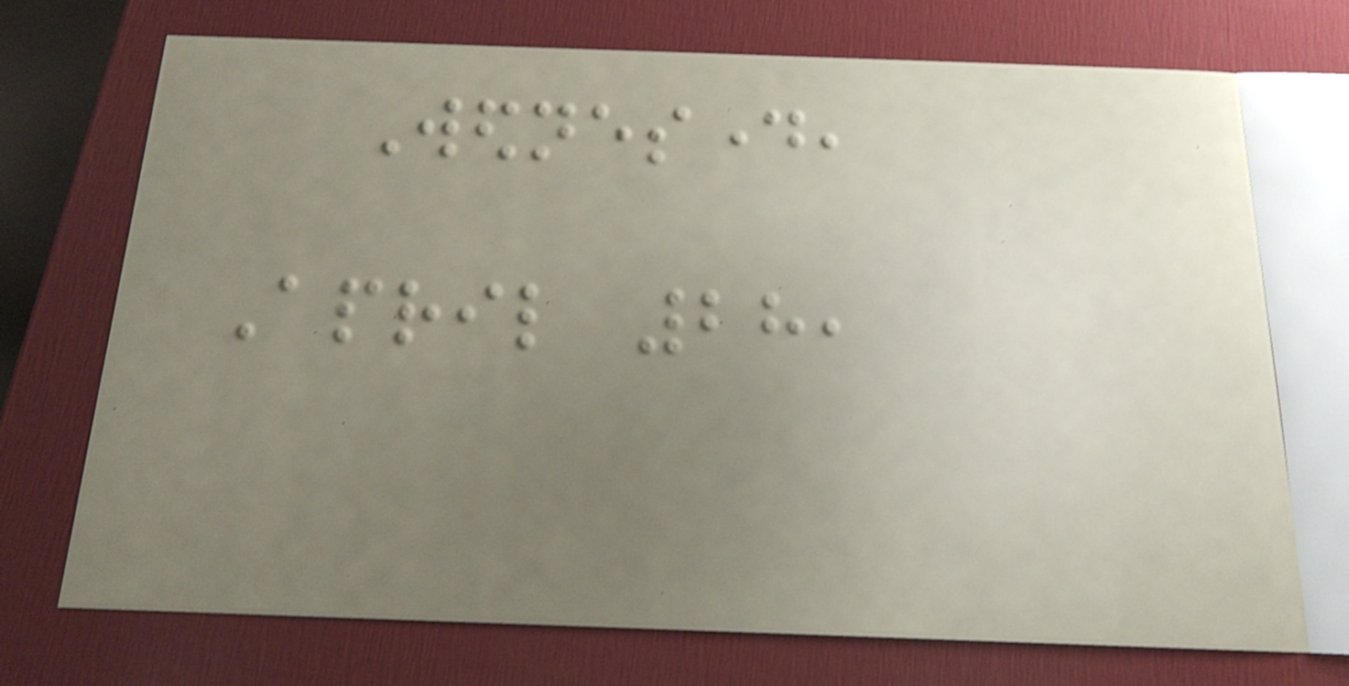Wednesday,
April 28,
